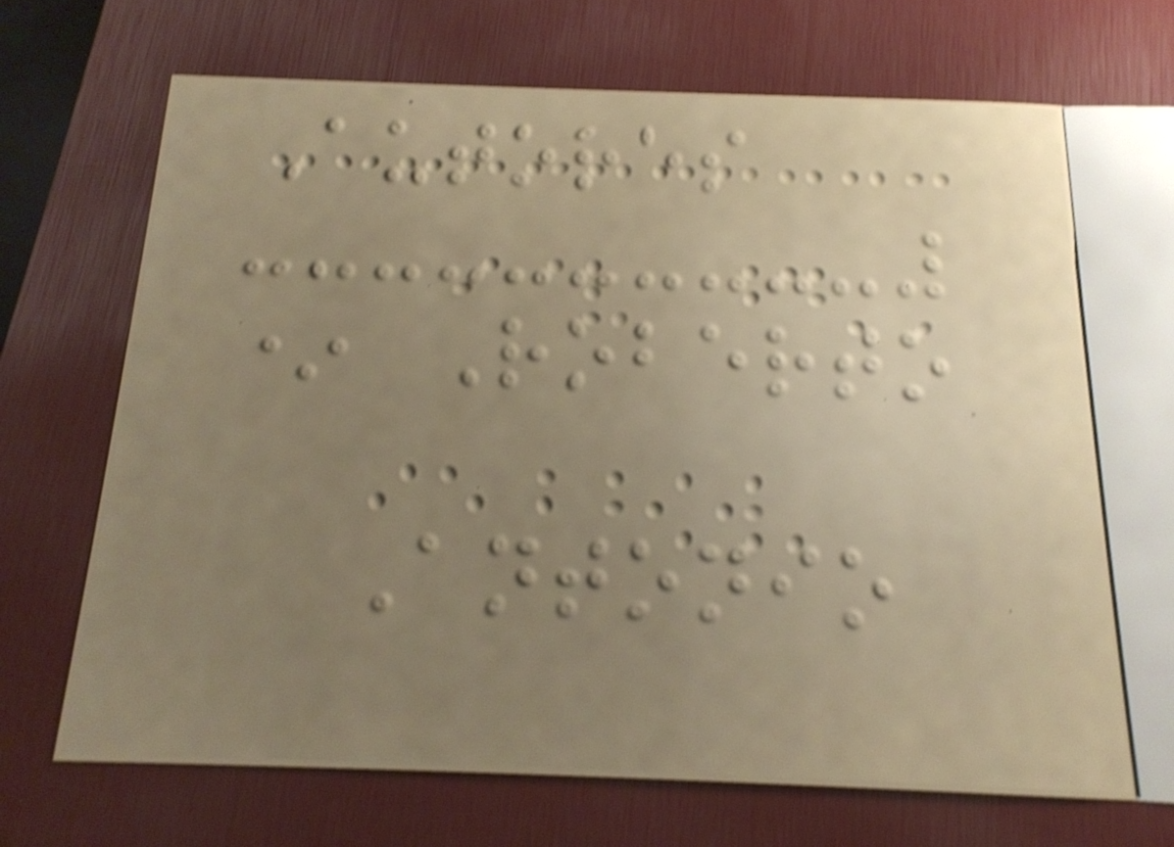Autores
* Roberto
Antonio
